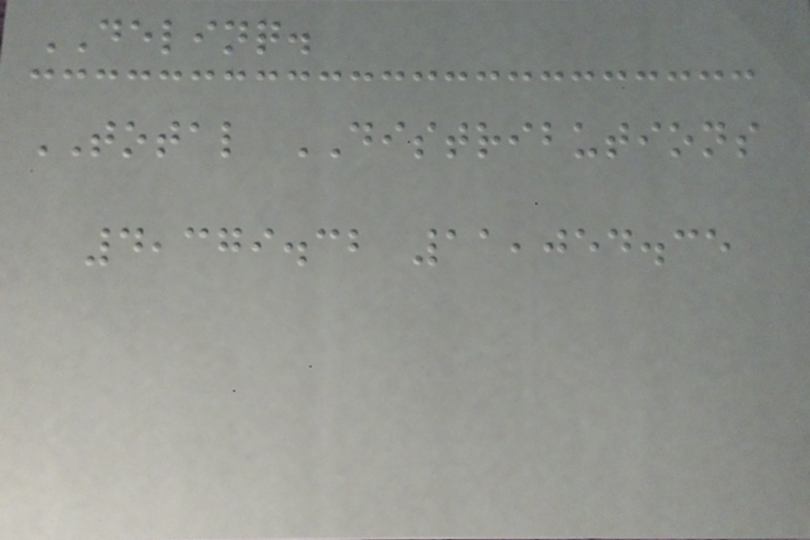DELINQ.
TOTAL DISTRIBUTIONS
4,379.32 11,054.35
